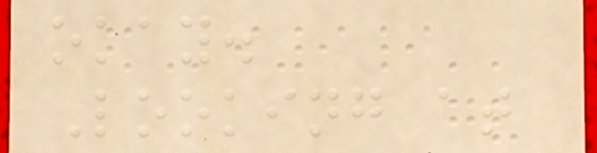okay.
Looking at
